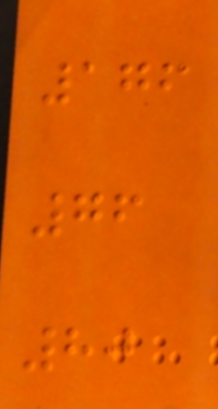176
76
80
